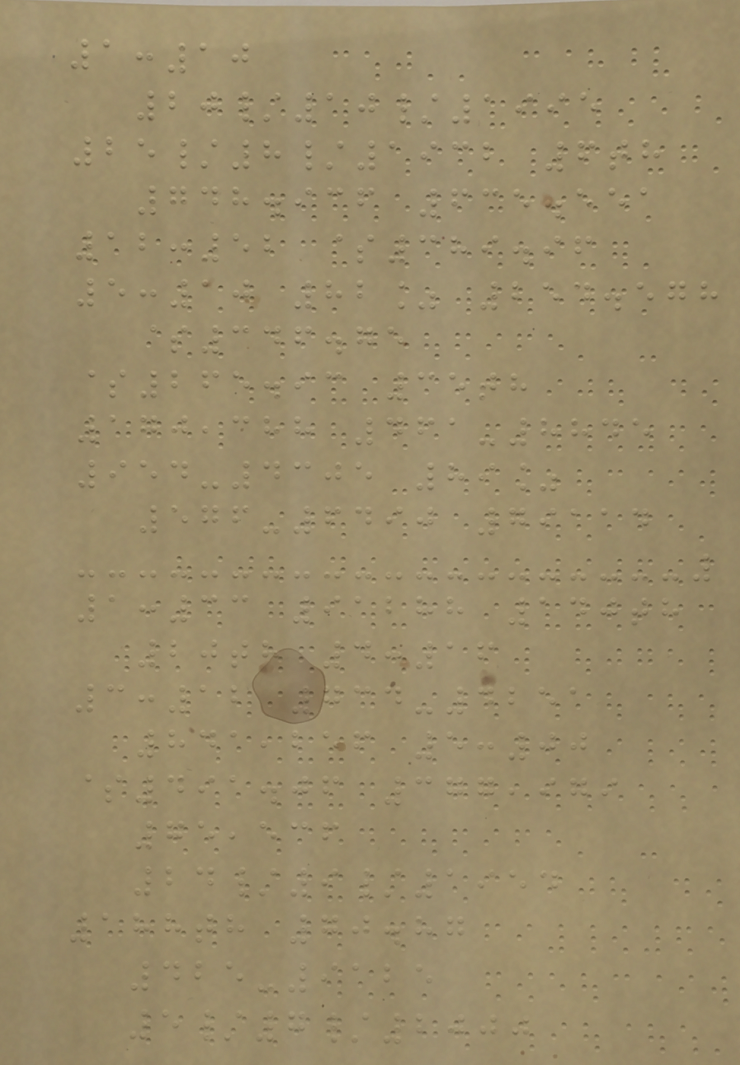1:10
20/10/1995
25/8/1932 6th
748.936 635.551
12:52 $389.96
5:10 82% 254.578
$346.75
$265.93 35th
170,388 461-8845
954-4305 89%
576-6490 79114
1:33 91288 140th
20th 4:16
3:12 734-4251
841,256 5:00
$491.06 377,979
75,536
24/9/1954
188th 70.87
425-9125
5/7/2000
